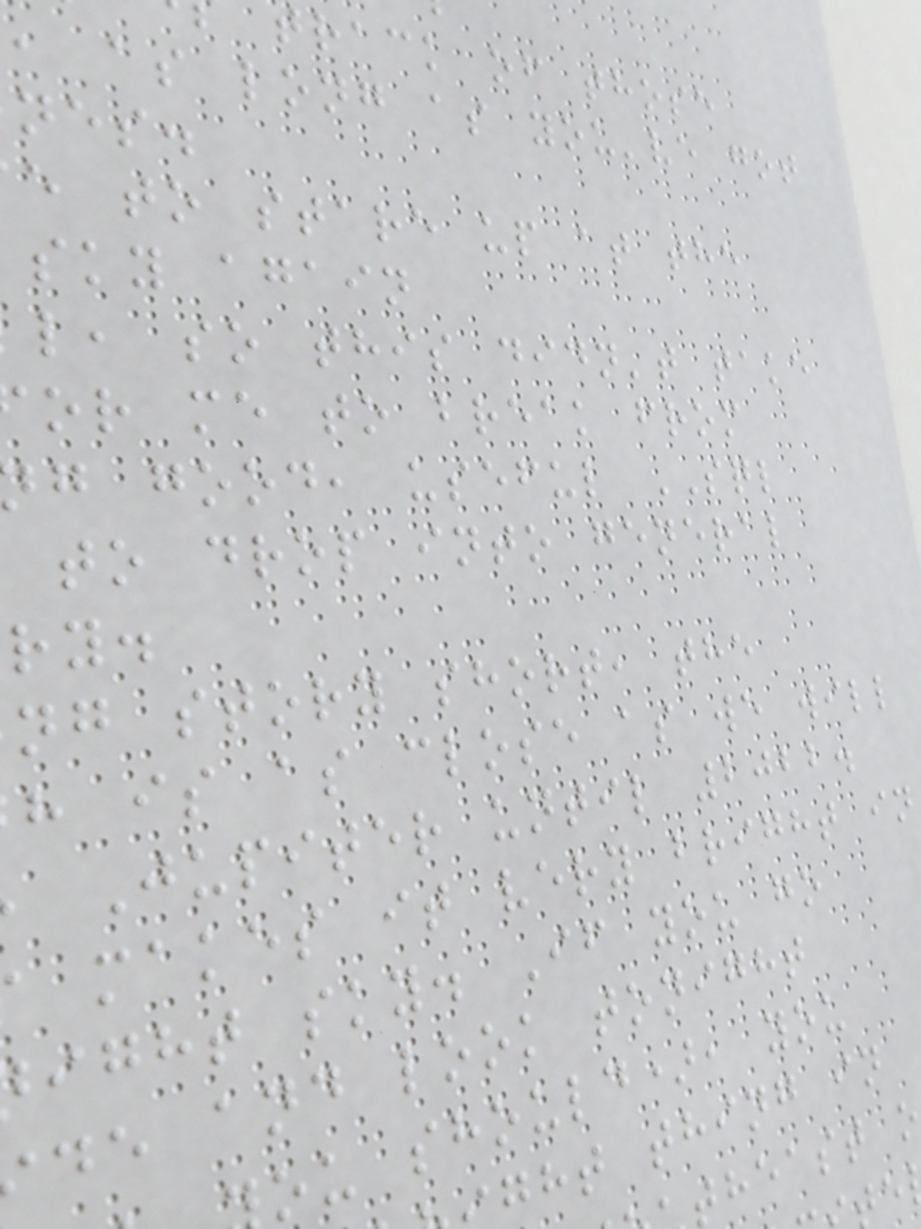track of those
, as long as you've got
nes.
e to stare up at the
sky again
l, so this didn't take
or me to break from
g good, useful SQL
to drop into general
ng story short, the
h is as close as we will
Jupiter until 2022.
makes it very bright in
ight sky. If you go
de and look tonight
ou should), you
ght thing in
theast o
